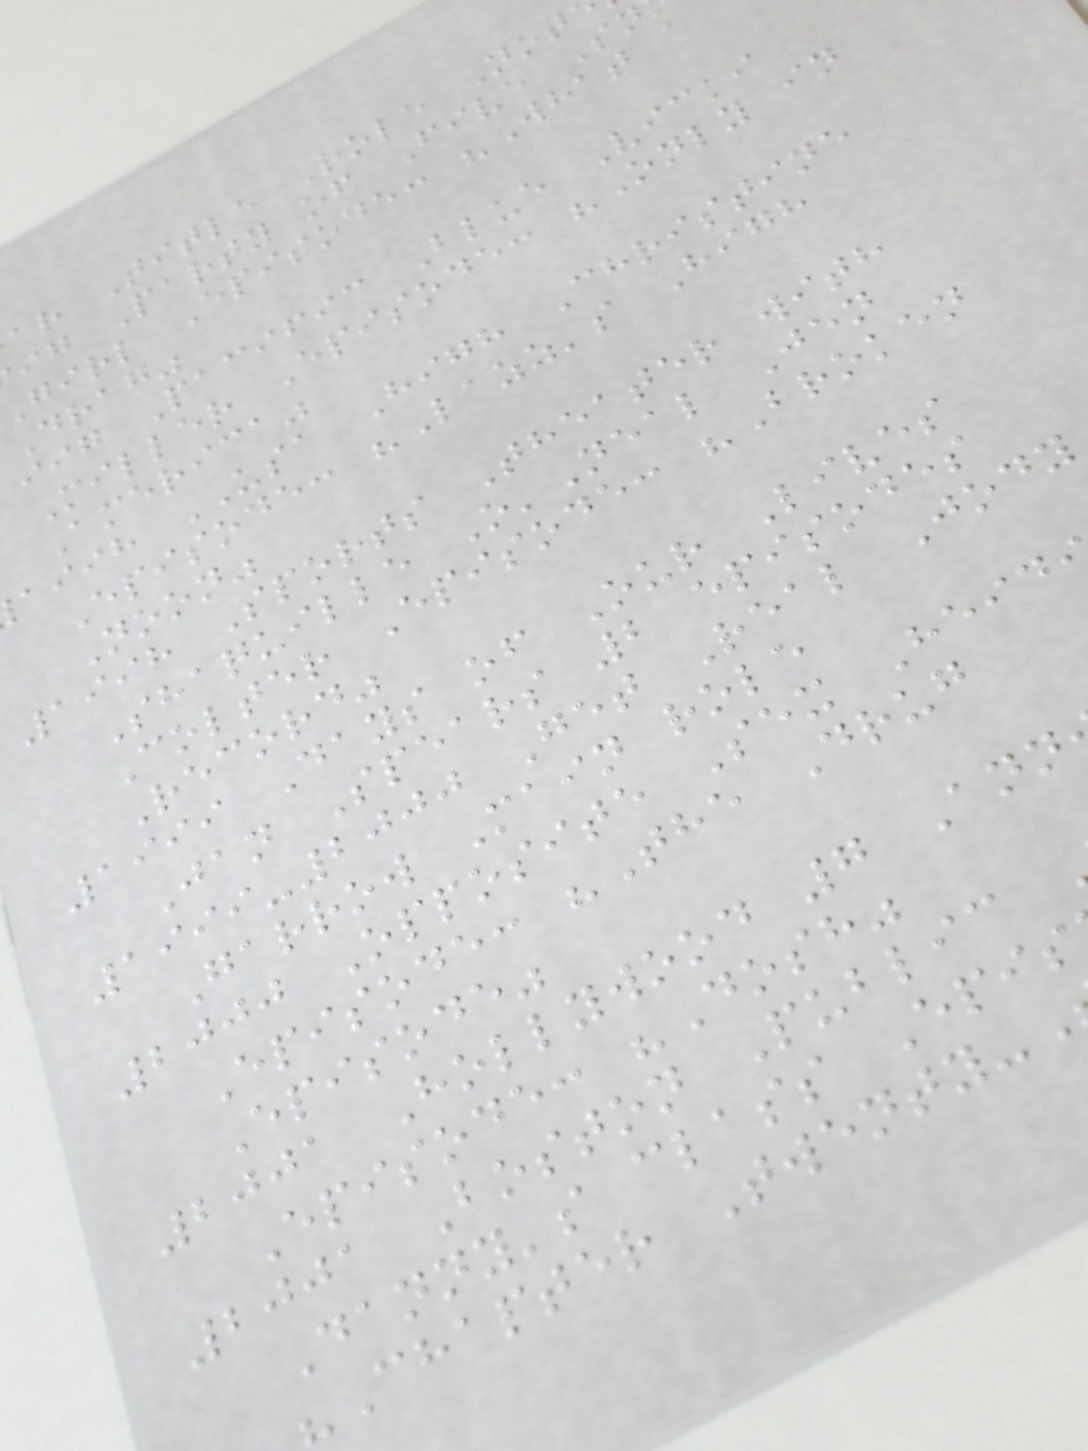ar Title Role Not
ig Party of Five Sn
girl Episode: "What a
Drag"
iig Pacific Blue Vicki
Miller Episode: "Only in
America"
aiih USA High Christine
Episode: "Lazz's High
Noon"
1998 Sports Theater with
Shaquille O'Neal Jen
Colter Episode: "Broken
Record"
1999 Days of Our Lives
Jan Spears 2 episodes
1999-2000 Get Real Jody
Garrow Main role
2000 Opposite Sex Heid
Episode: "The Drug
Episode"
2001 Hollywood 7 Ann
Episode: "Dosh"
2001 Boston Public
Danny's class Epis
"Chapter Twenty-
